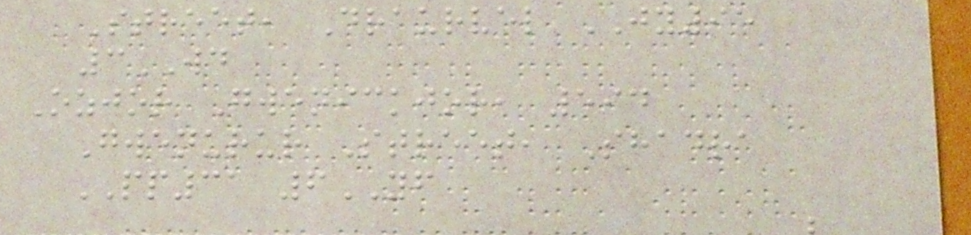Street, Draurvel JY95
3WD
Ozjor Gwenickjor, 594
Gwenurur Street, Shadra
PP31 6YF
